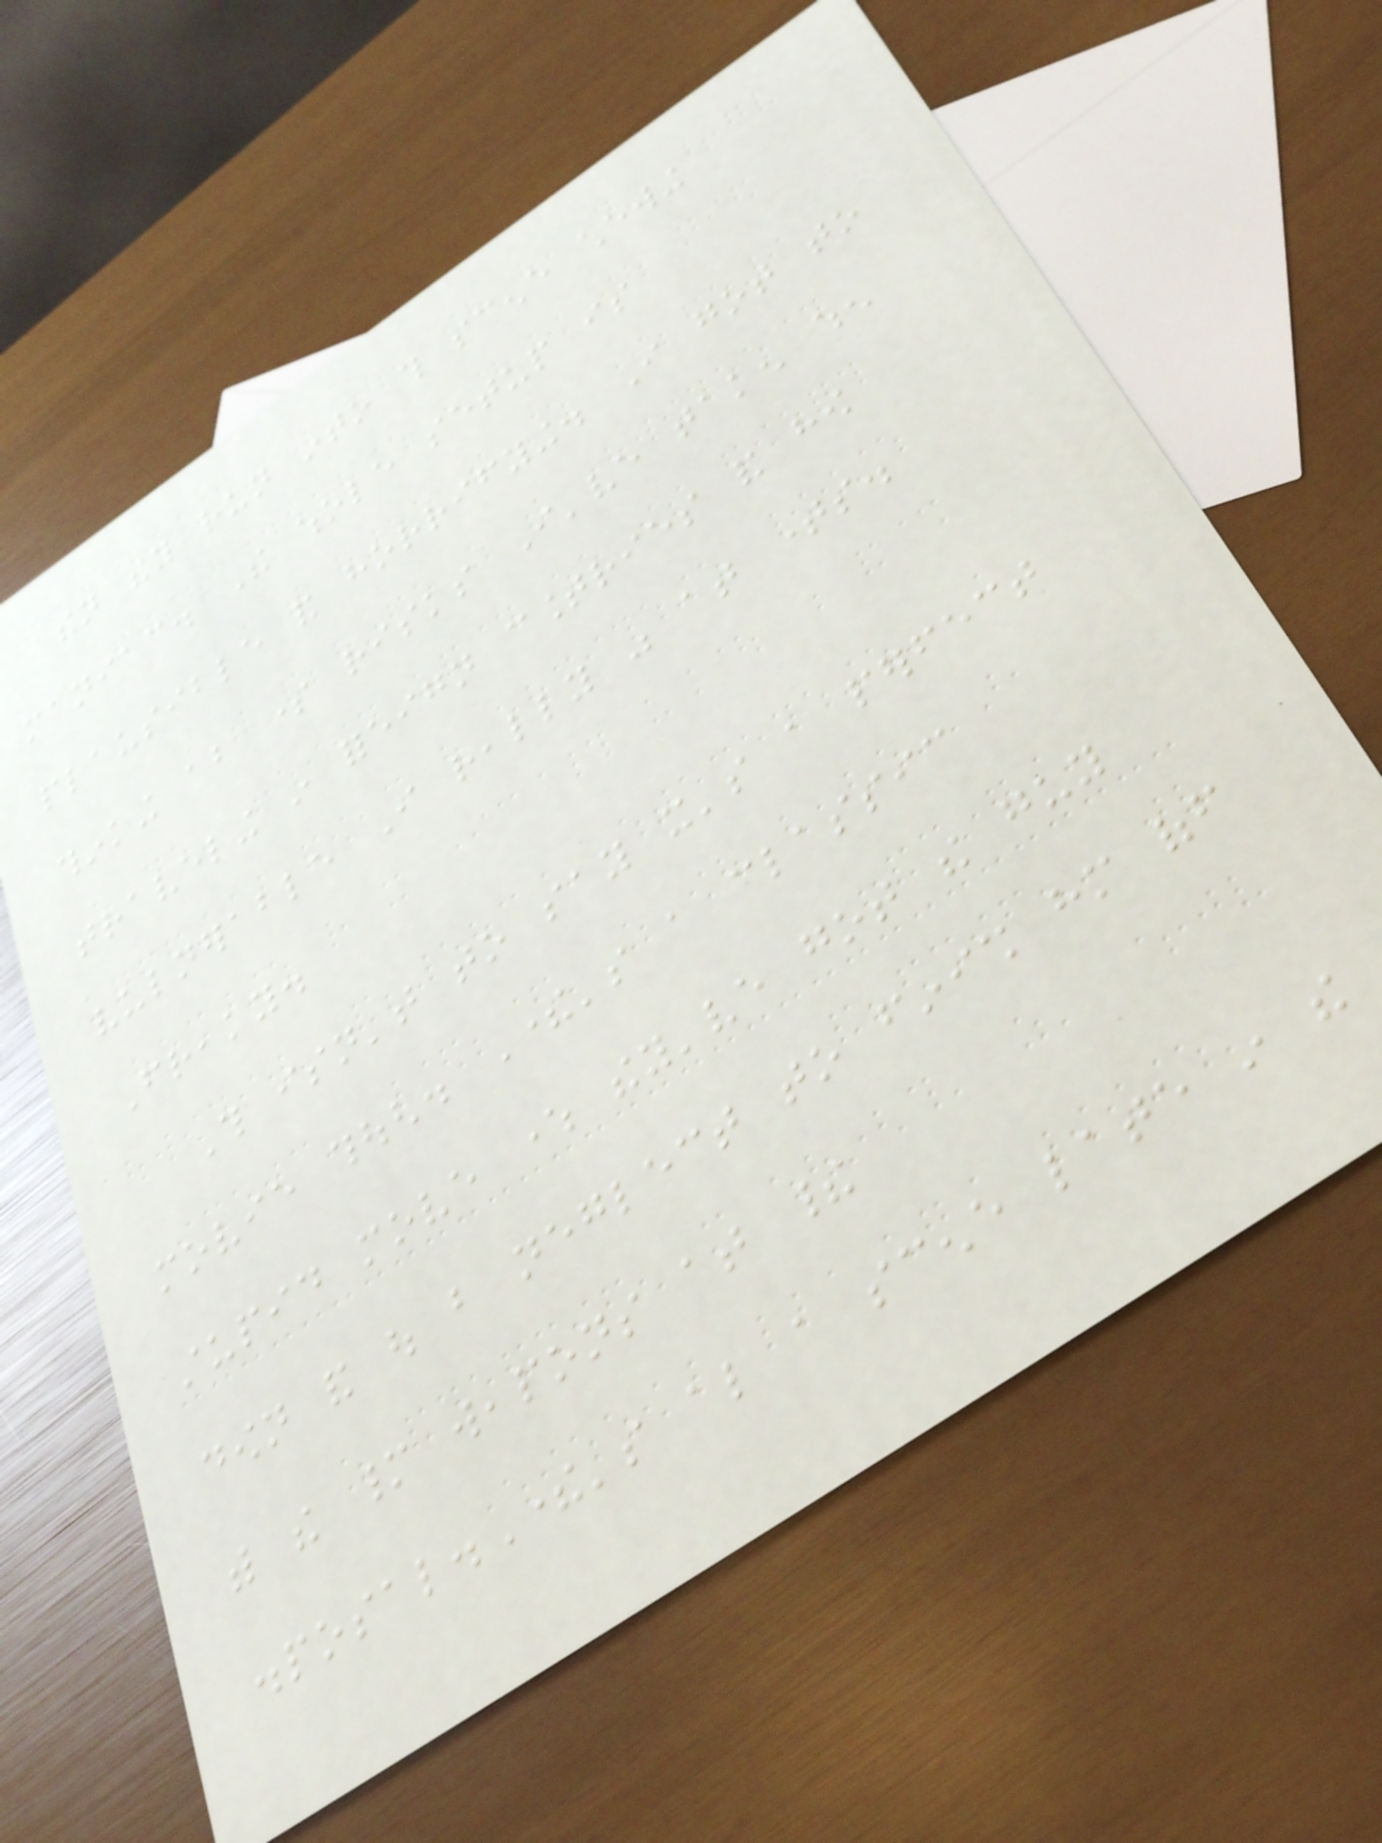then they run into this scene chewing
maniac. The whole setup is
plausible and horrifying. I got to
thinking about some risks I've taken when
traveling in foreign countries and how
vulnerable I really was at times.
Freaky.
This isn't to say it's a perfect
movie though. There's a classic
stupid move where they've got the guy
down and out but neglect to finish him off
with the many weapons at their
disposal.There's also a scene late in the
